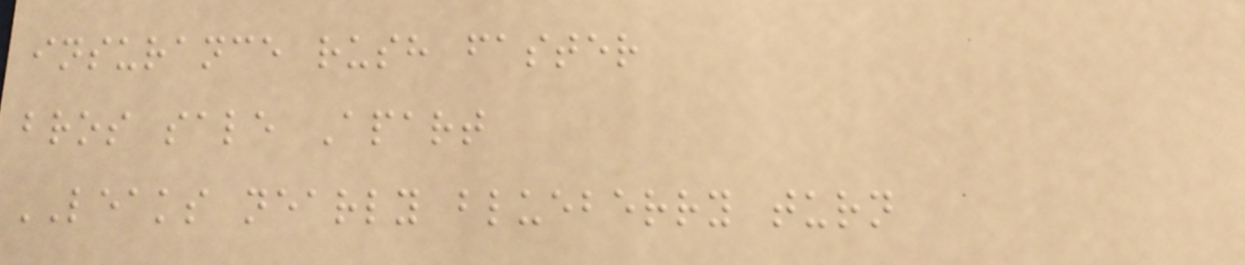insurance rush faster
bros sale Apart
LEAKS nearly blueberry turn
